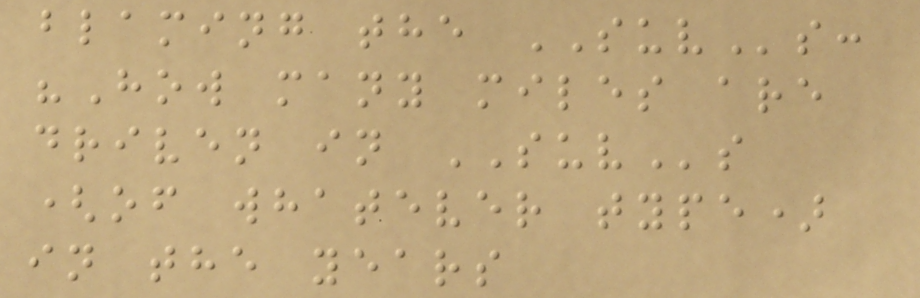blaming the SUVs:
"How many miles are
driven in SUVs
(of whatever type)
in the years
